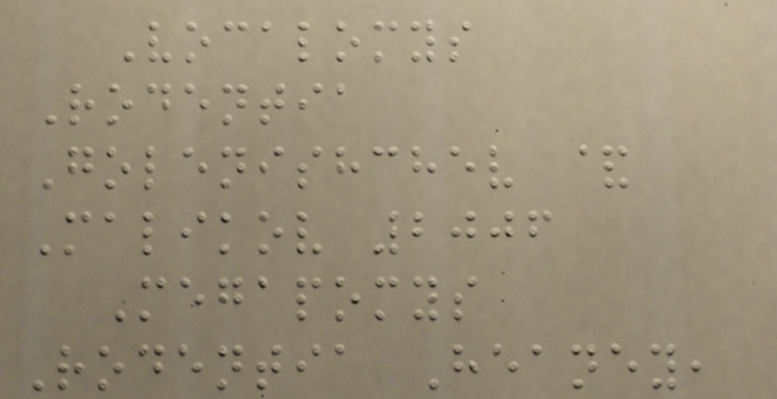Vocalomys
Rodentia
Golenishchev &
Malikov 2006
Megapomys
Rodentia Heaney,
